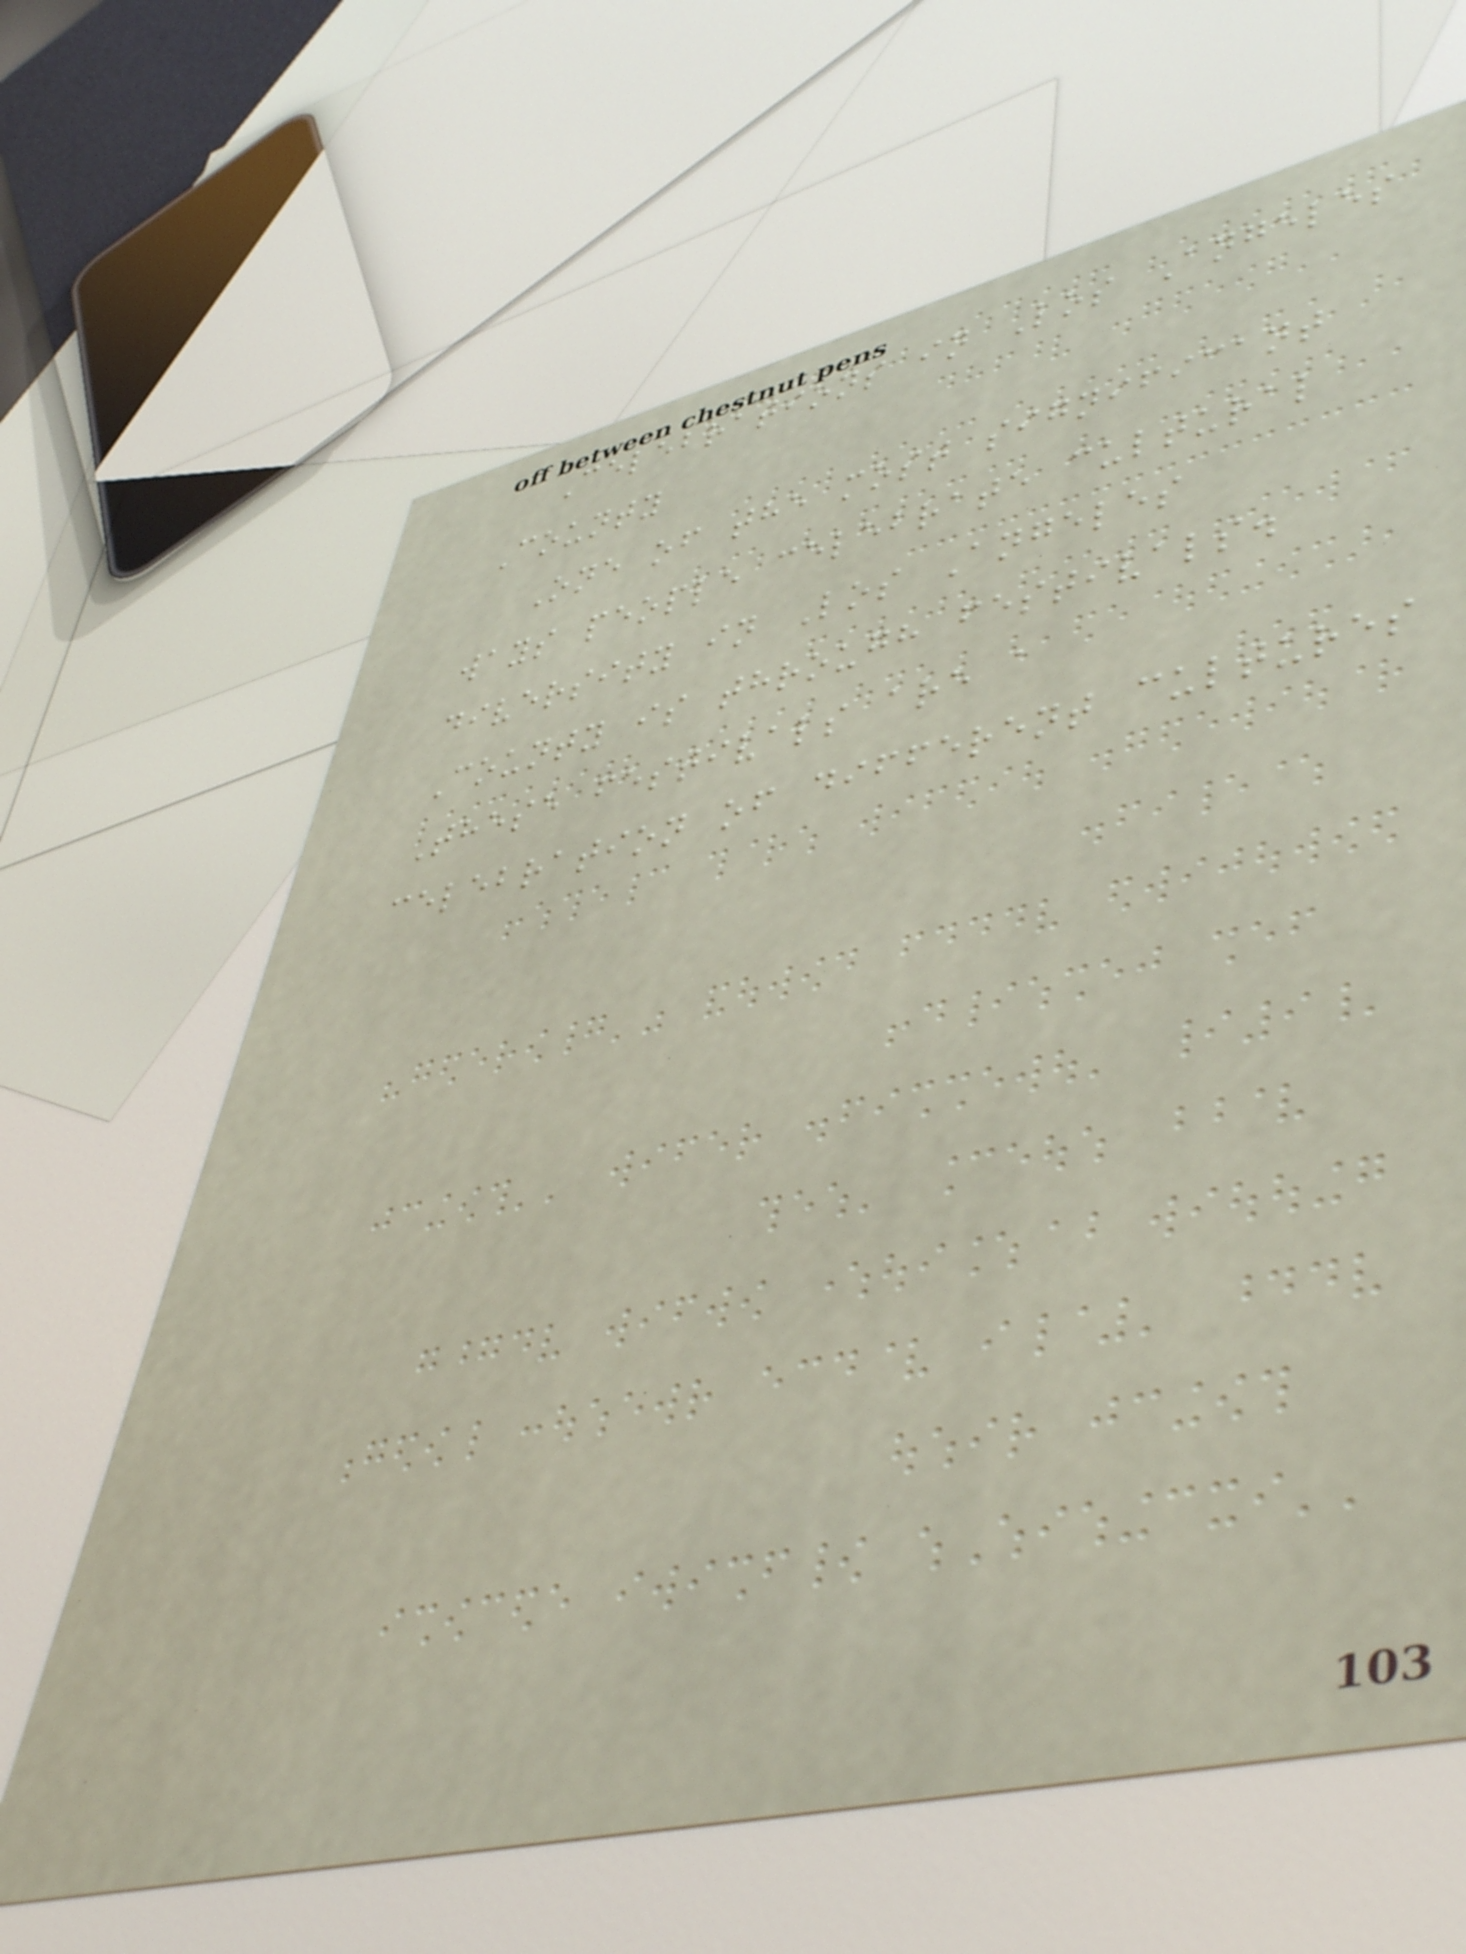Celebrations in Los Angeles
County
One of the most significant
ways people celebrate cultural
diversity in Los Angeles
County is through festivals.
These festivals are a
celebration of different cultures
